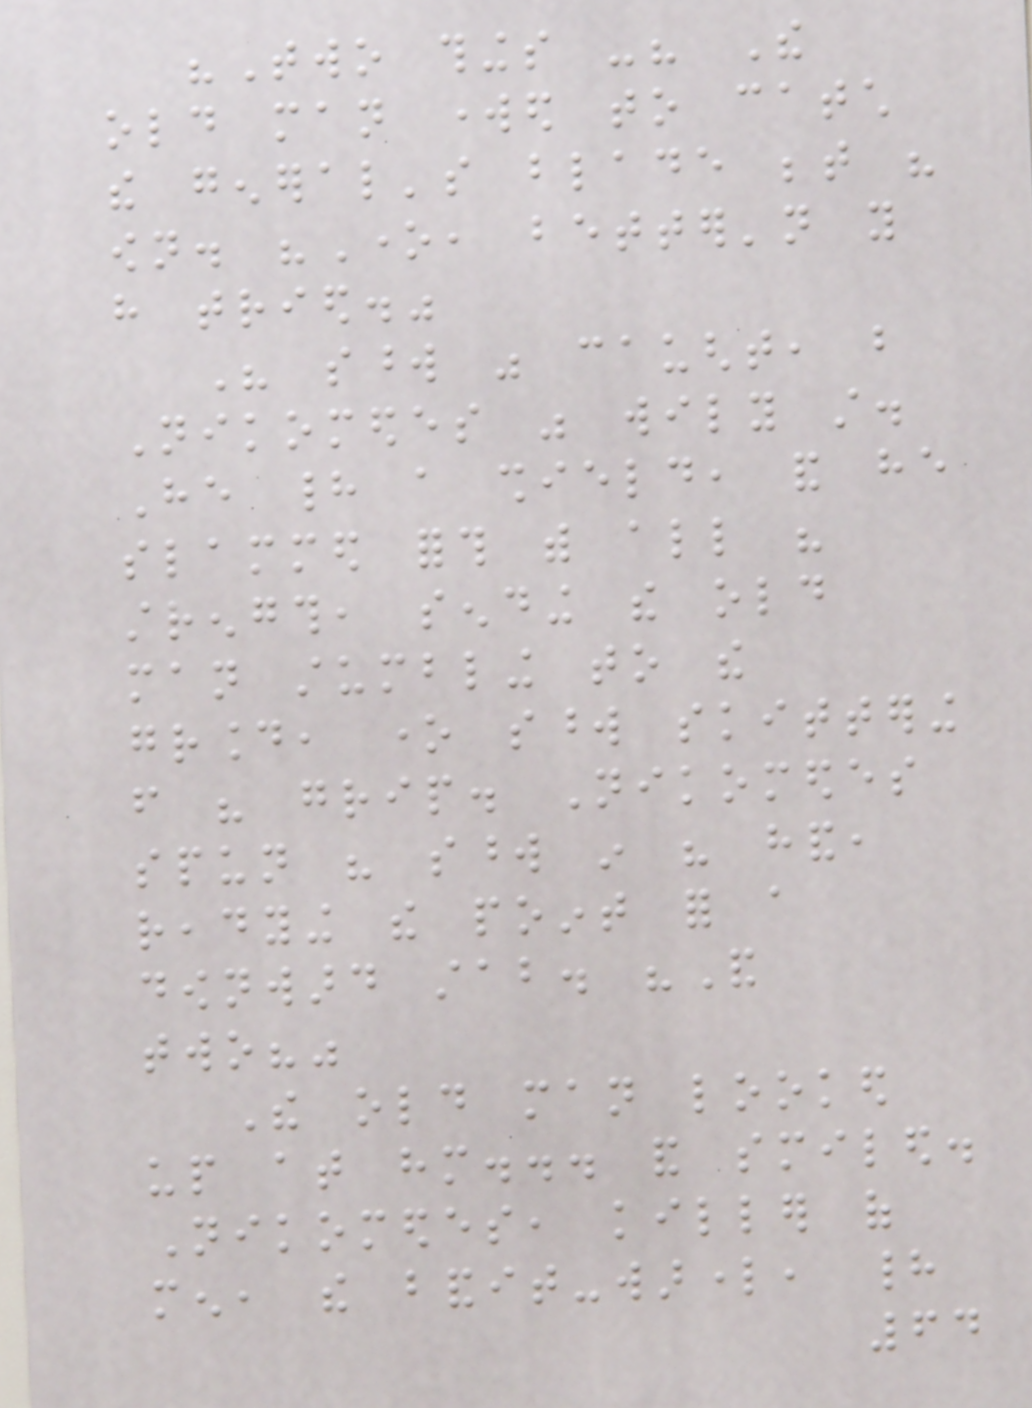"Two things -" The
old man worked to catch
the general's blade between his
own. "One, better'n you
have tried."
His sword was caught, but
Nikomedes was wily still.
He had a shield, and he
slammed forth with all his
strength, sending the old
man stumbling to the
ground, one sword skittering
from his grip. Nikomedes
spun his sword in his hand,
readying the point for a
downward stab. "And
two?"
The old man looked
up at him... and smiled.
Nikomedes, killer of
men, the bandit-warlord, had
64
